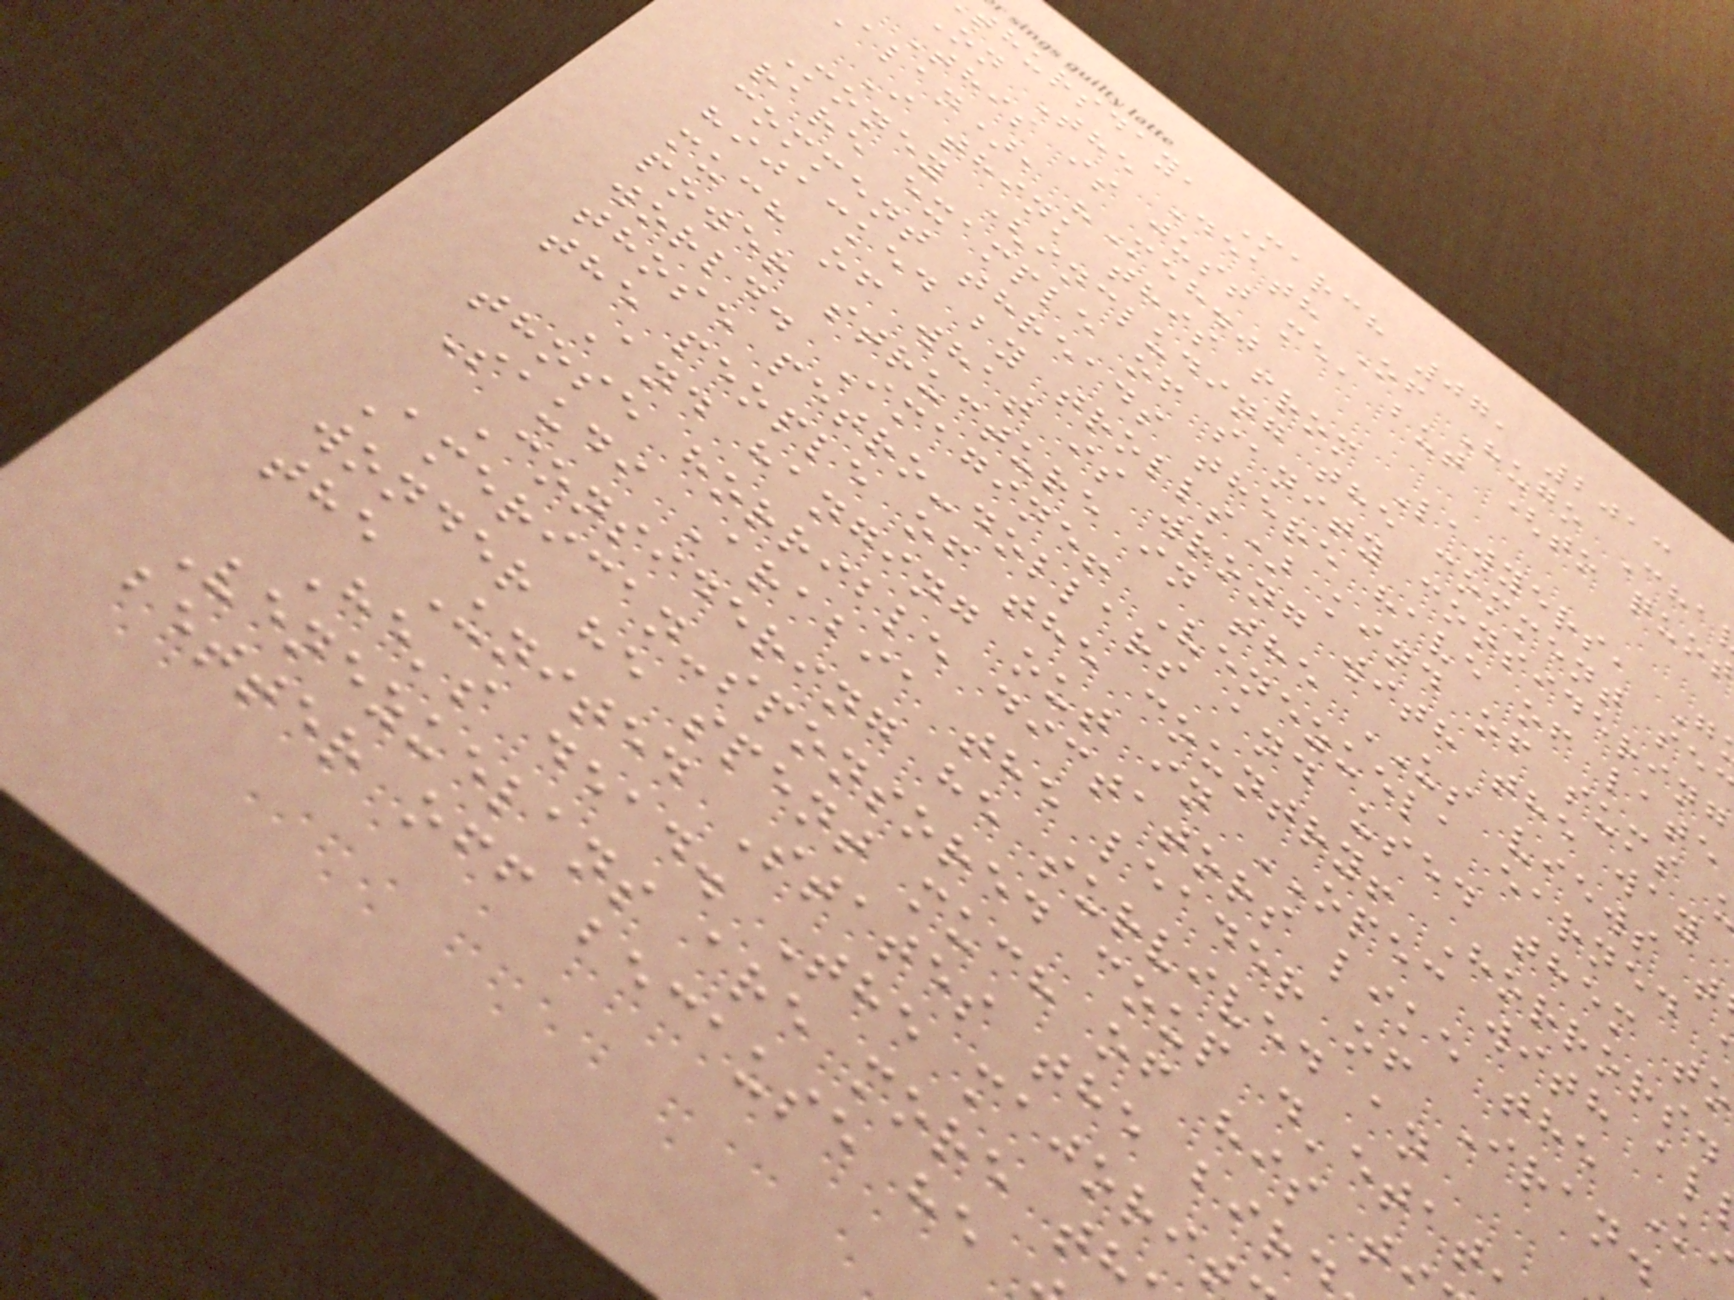thursday, March 07, 2013
On The Death Of Hugo Cha
This is just me, but (to quot
alan), "Meh."
I think this from Lawyers, G
Money (including the comment se
rare example of sanity considering
comment threads there have of late
hijacked by trolls) kind of sums
much of what is wrong with the way
power structure in the US views t
world. Imagine! Venezuela earned
those petro-dollars and used them to
the people of the country! Horrors.
And hanging out in OPEC with al
those horrible dictators like the K
Saudi Arabia the leader of Iran.
Considering he survived an
American-sponsored coup d'etat
wonder he spent much of his t
the United States the bir
He's dead. The majorit
Venezuelans are more th
better off because he
